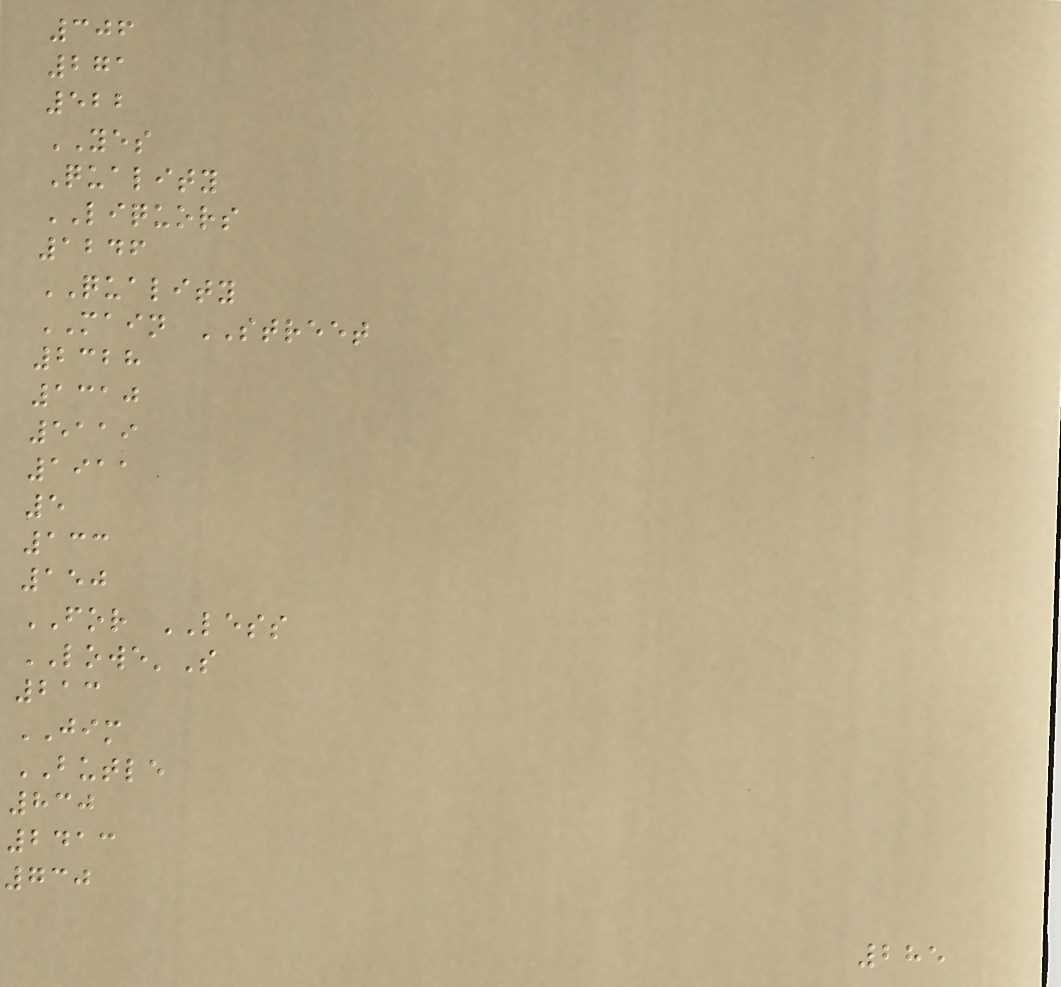306
271
522
YES
Quality
LIQUORS
1246
QUALITY
MAIN STREET
2328
1310
5119
1911
5
133
150
FOR LESS
LOWE'S
213
JIM
BUTLE
830
2413
730
285
